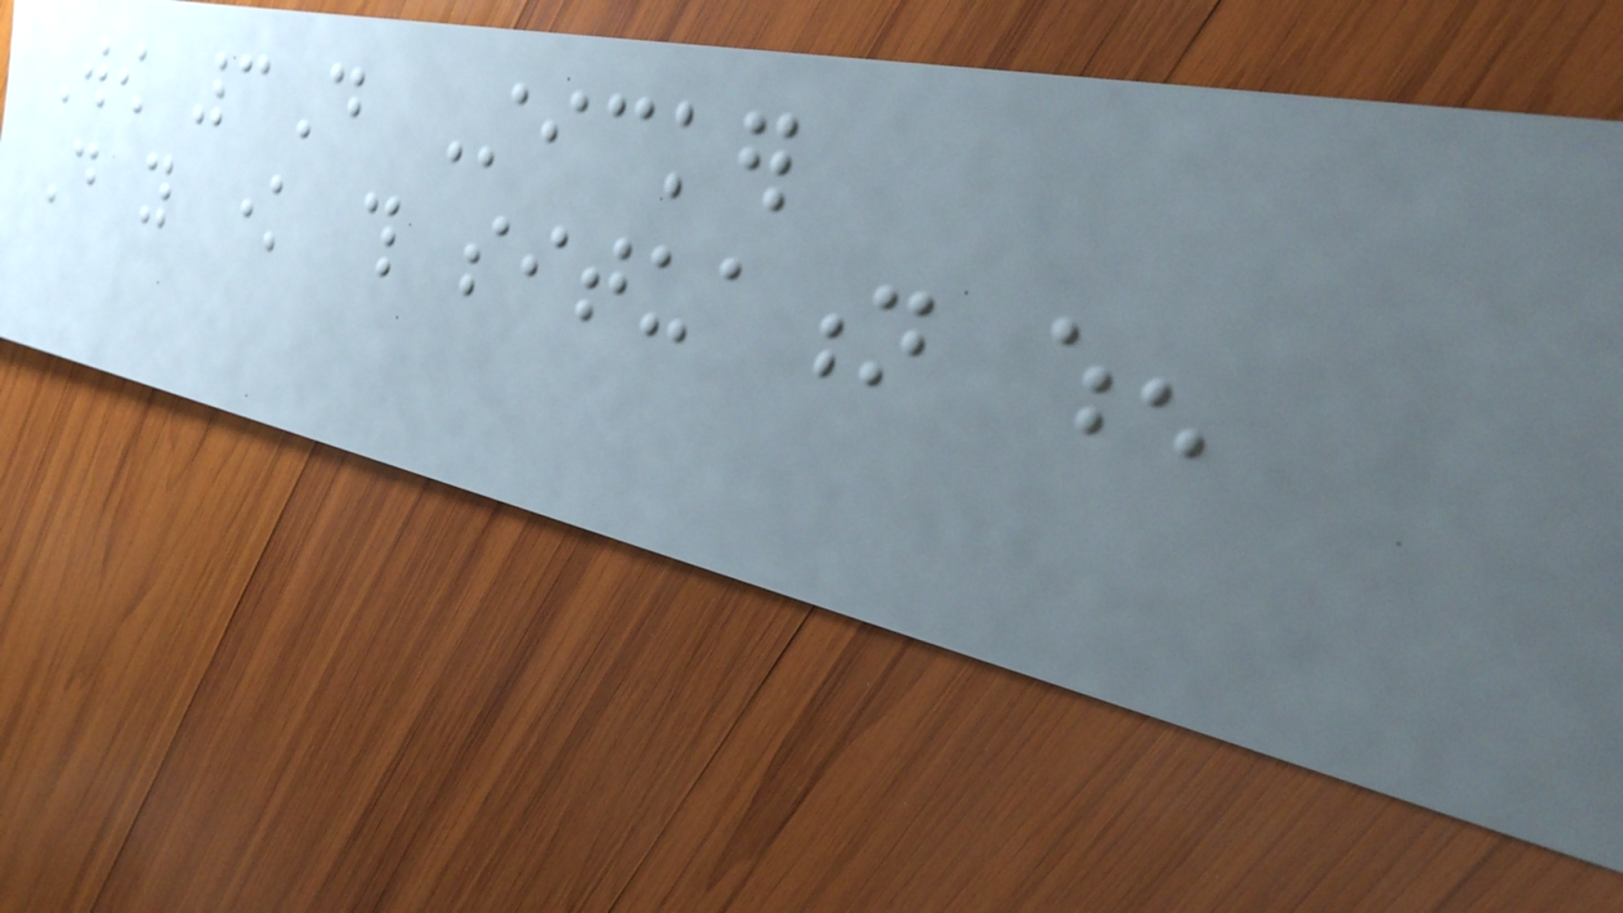Wow 3D Sticker
Do you know this situation when
